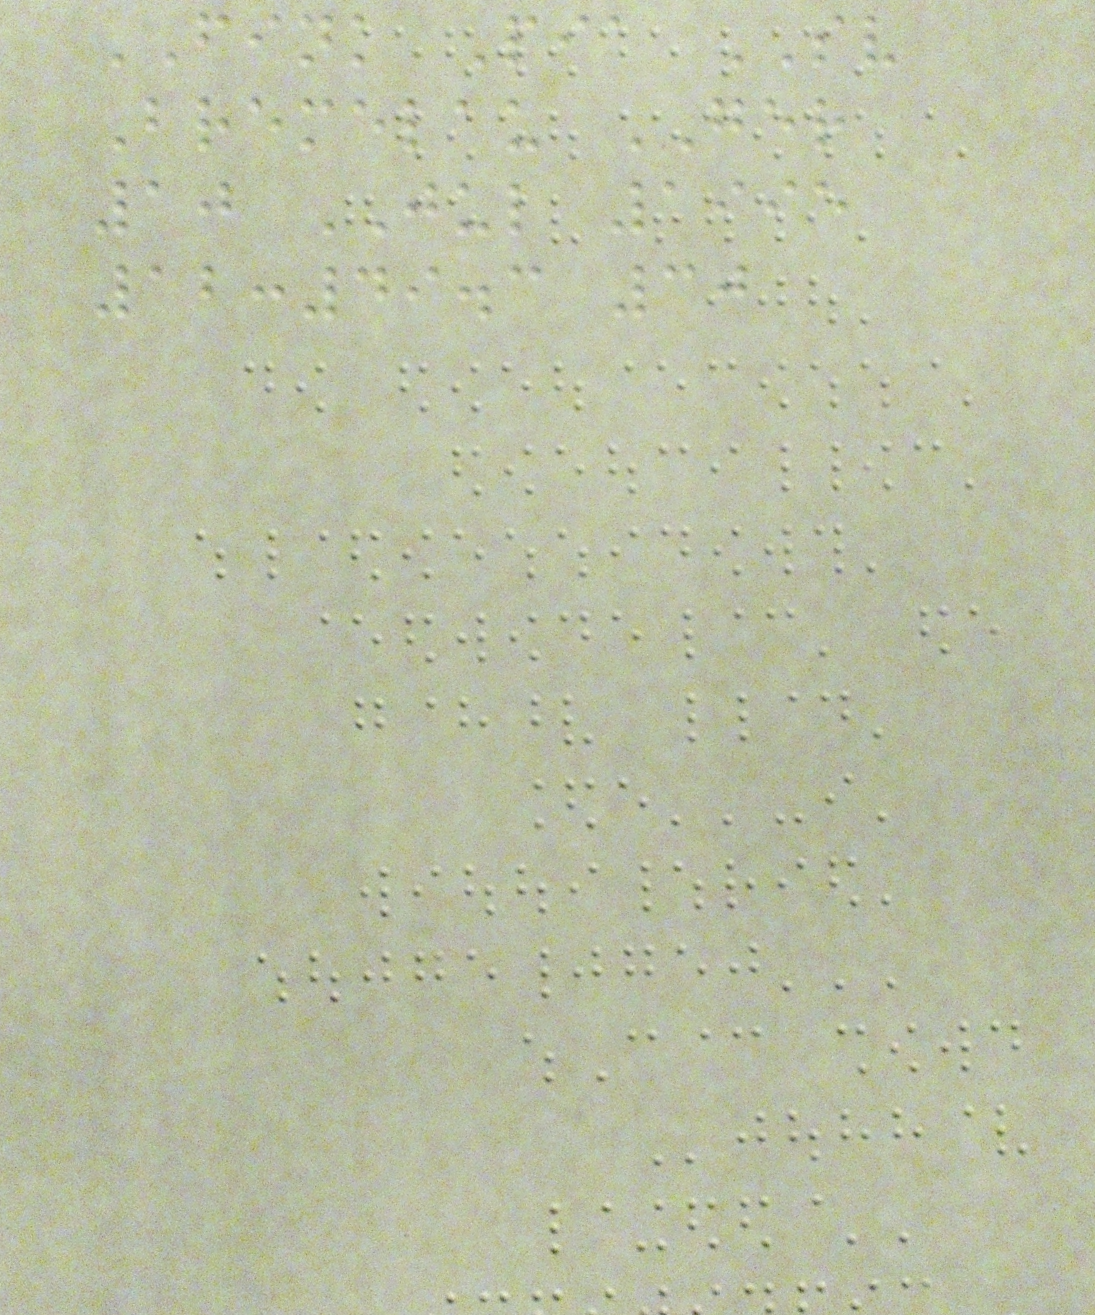FINK Pia SV
Bremelau GER
10 JUL 1995
12:49.3 30
